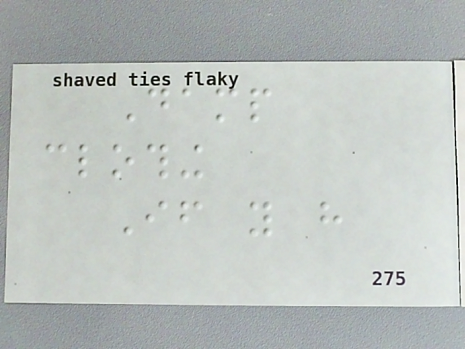Damp
clothing
If you have
